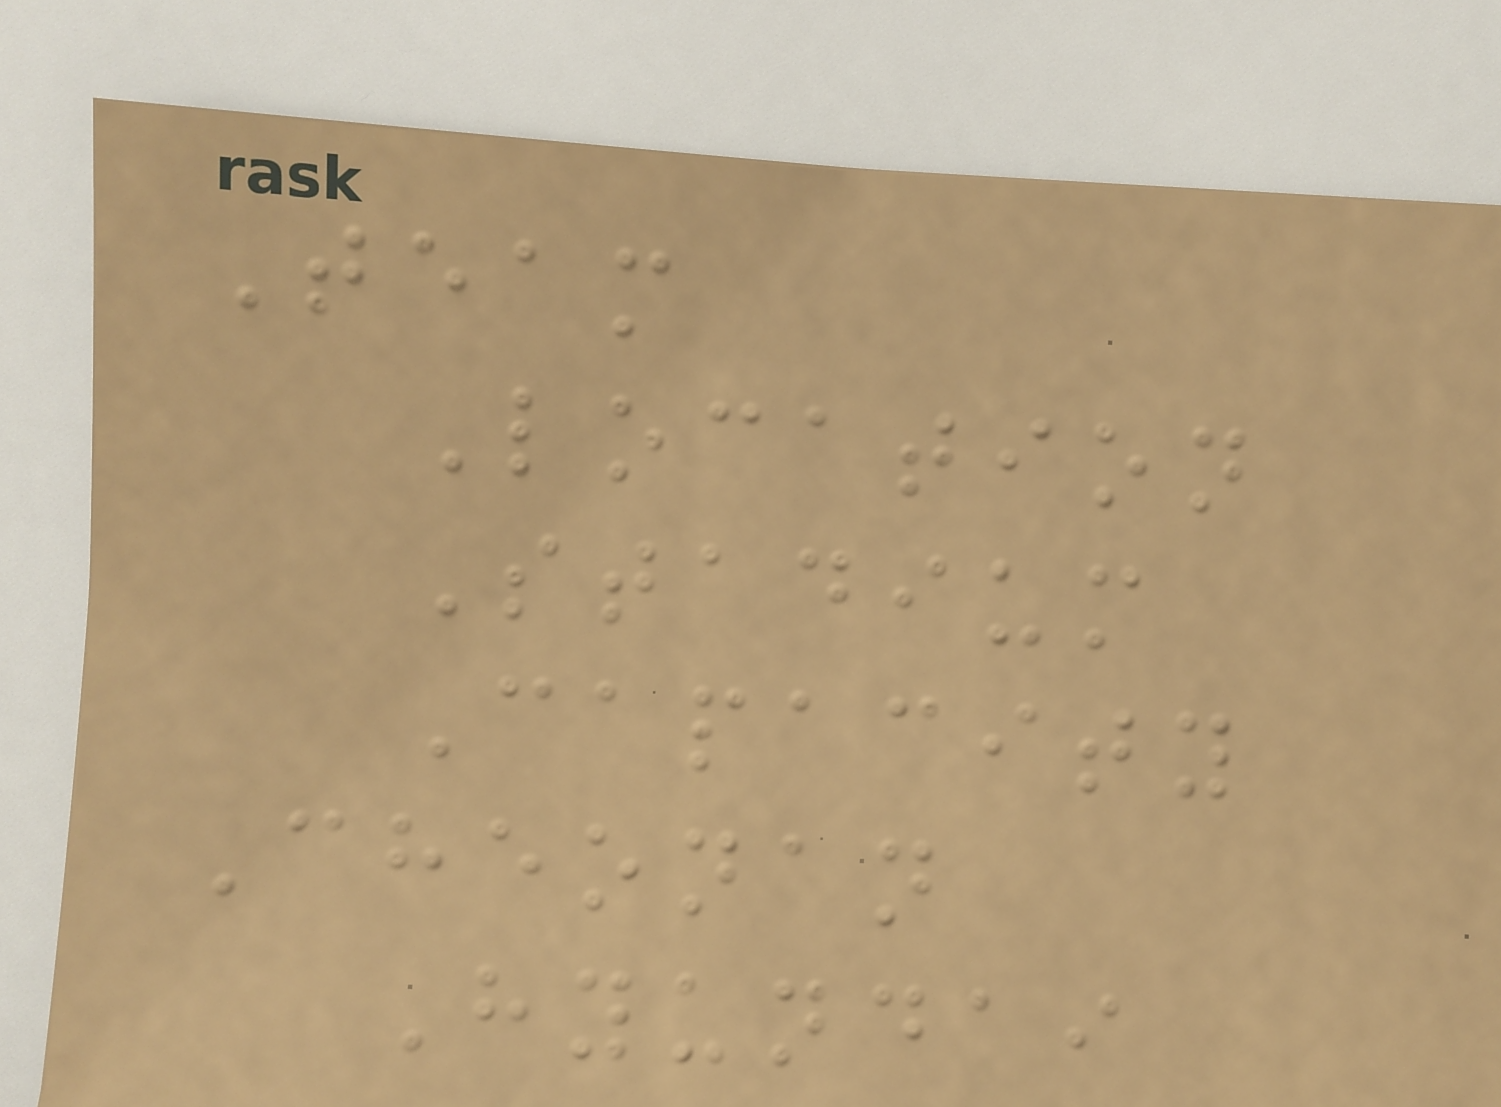Team
Location
Stadium
Capacity
Cheonan
Hyundai
